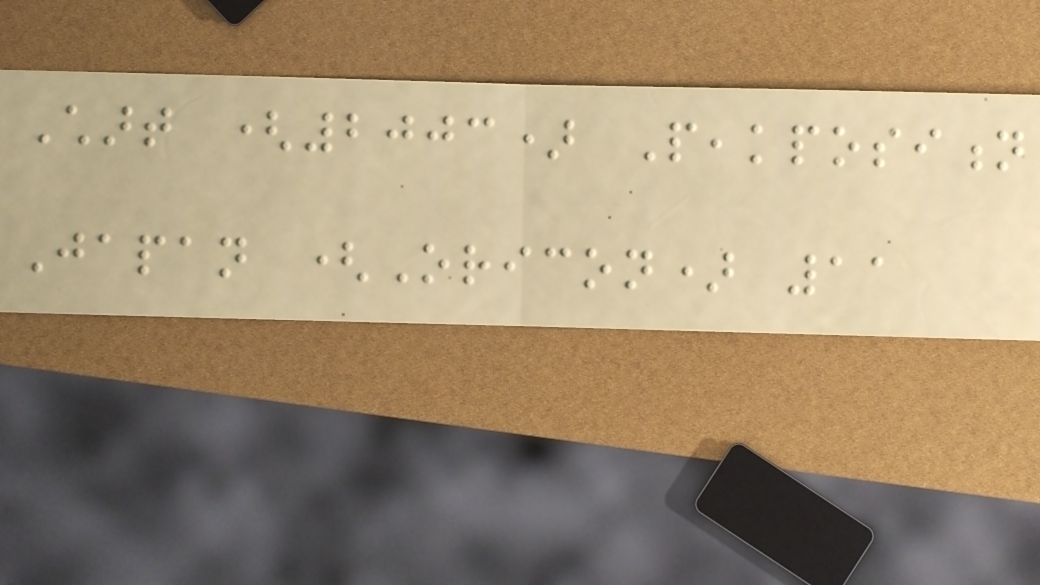Chart (2003) Peakposition
Japan (Oricon) 11
